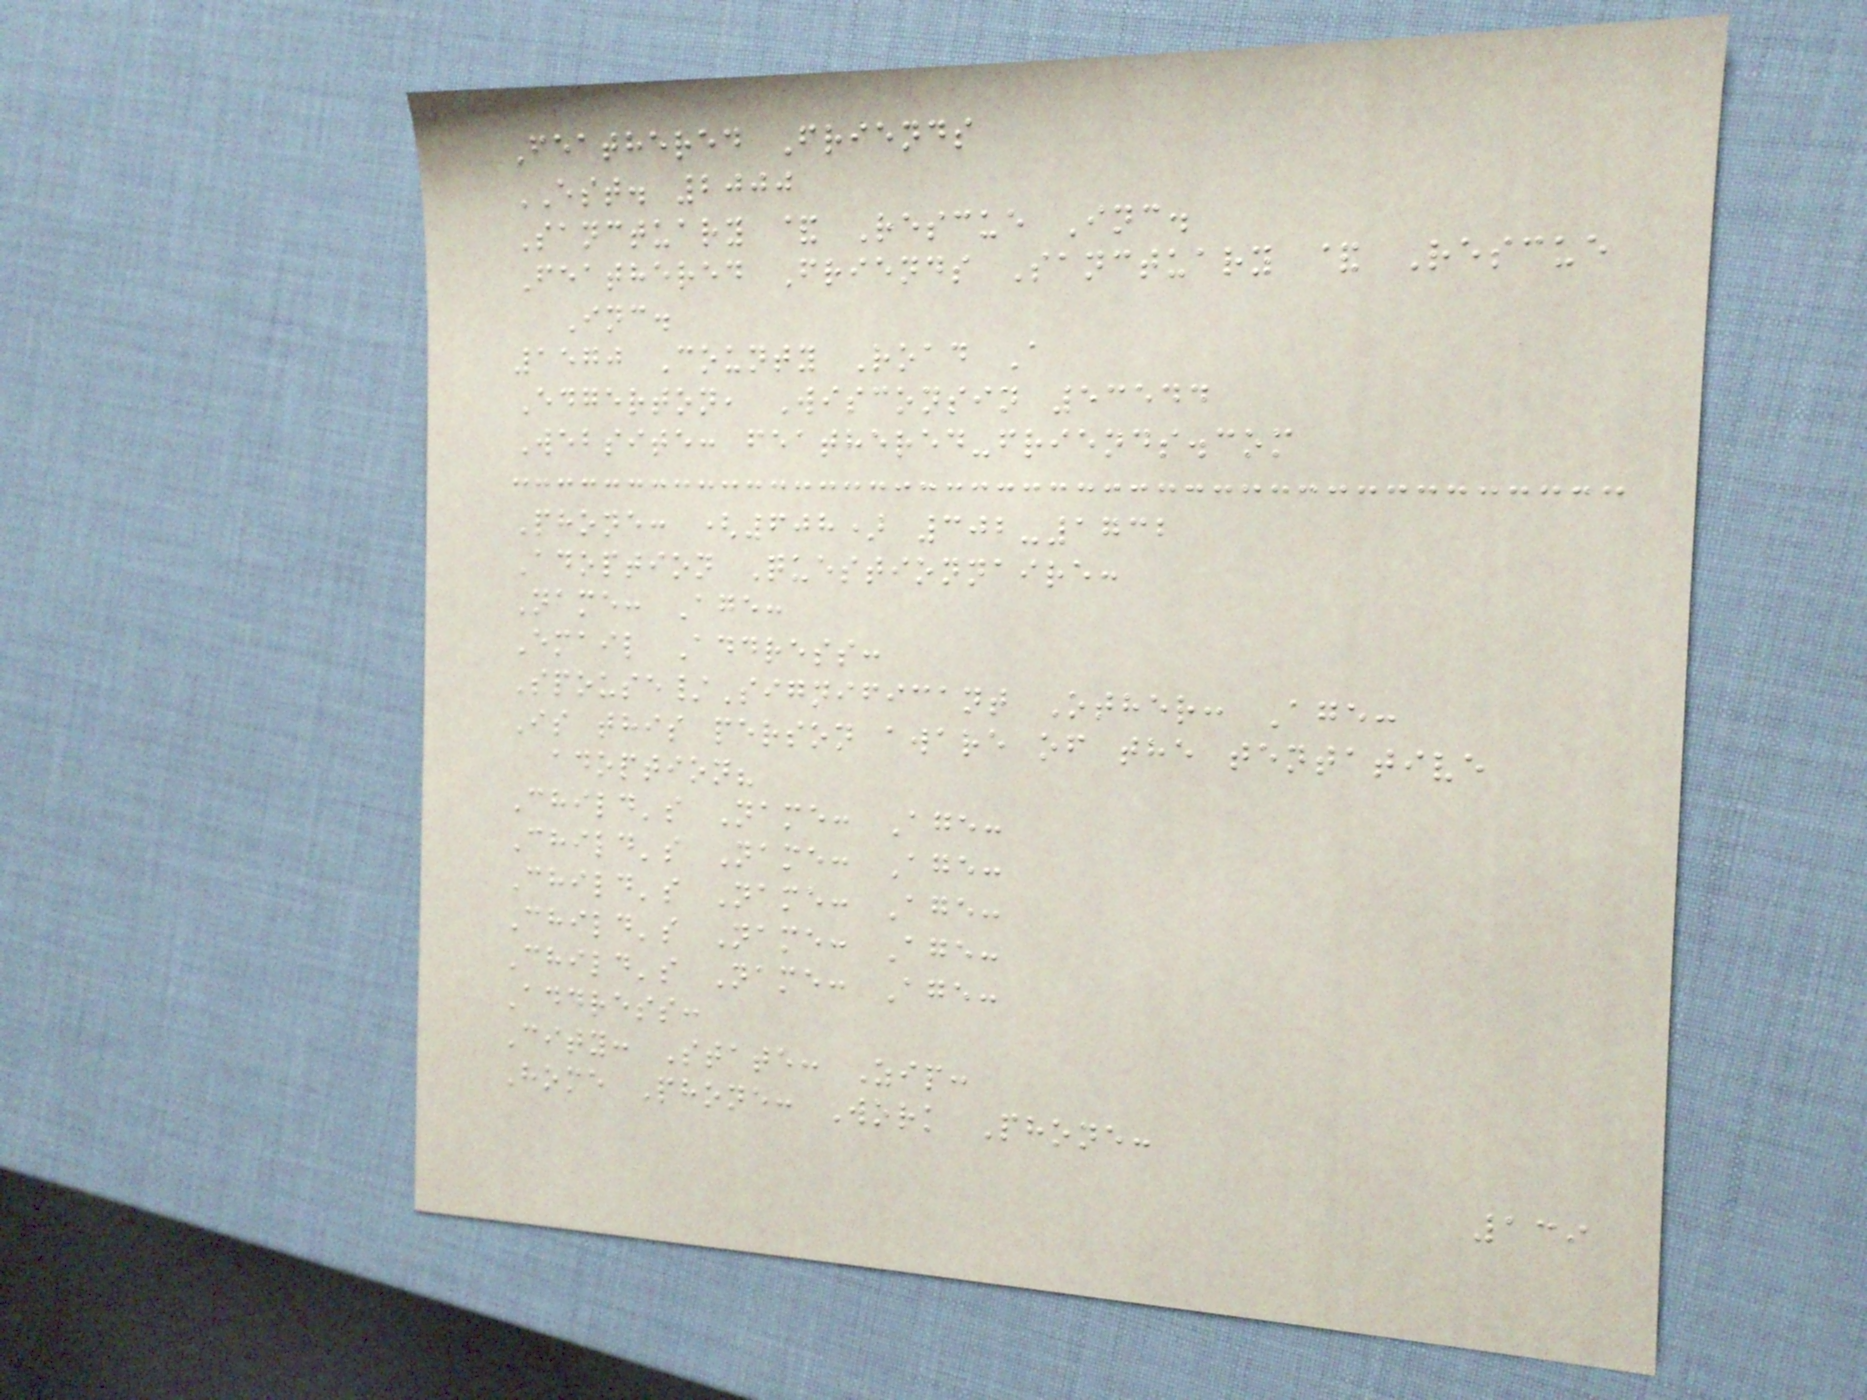Feathered Friends
EST. 2000
Sanctuary & Rescue Inc.
Feathered Friends Sanctuary & Rescue
Inc.
1570 County Road A
Edgerton, Wisconsin 53544
Website: feathered-friends.com
Phone: (608) 302-1732
Adoption Questionnaire:
Name: Age:
Email Address:
Spouse/Significant Other: Age:
Is this person aware of the tentative
adoption?
Child's Name: Age:
Child's Name: Age:
Child's Name: Age:
Child's Name: Age:
Child's Name: Age:
Address:
City: State: Zip:
Home Phone: Work Phone:
139
